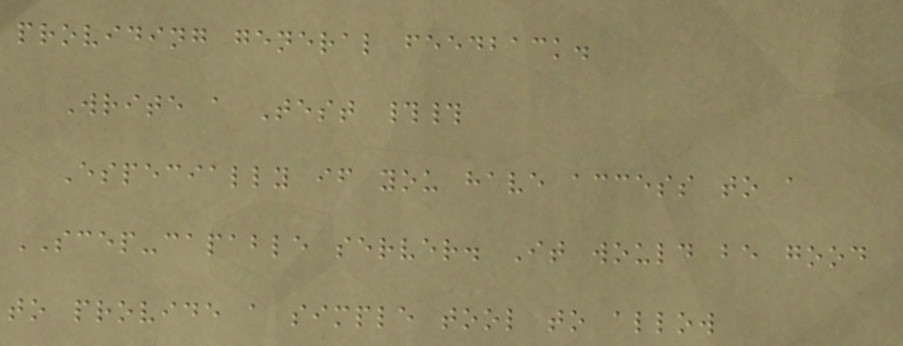providing general feedback.
Write a Test ##
Especially if you have access to a
SCEP-capable server. It would be good
to provide a simple tool to allow
